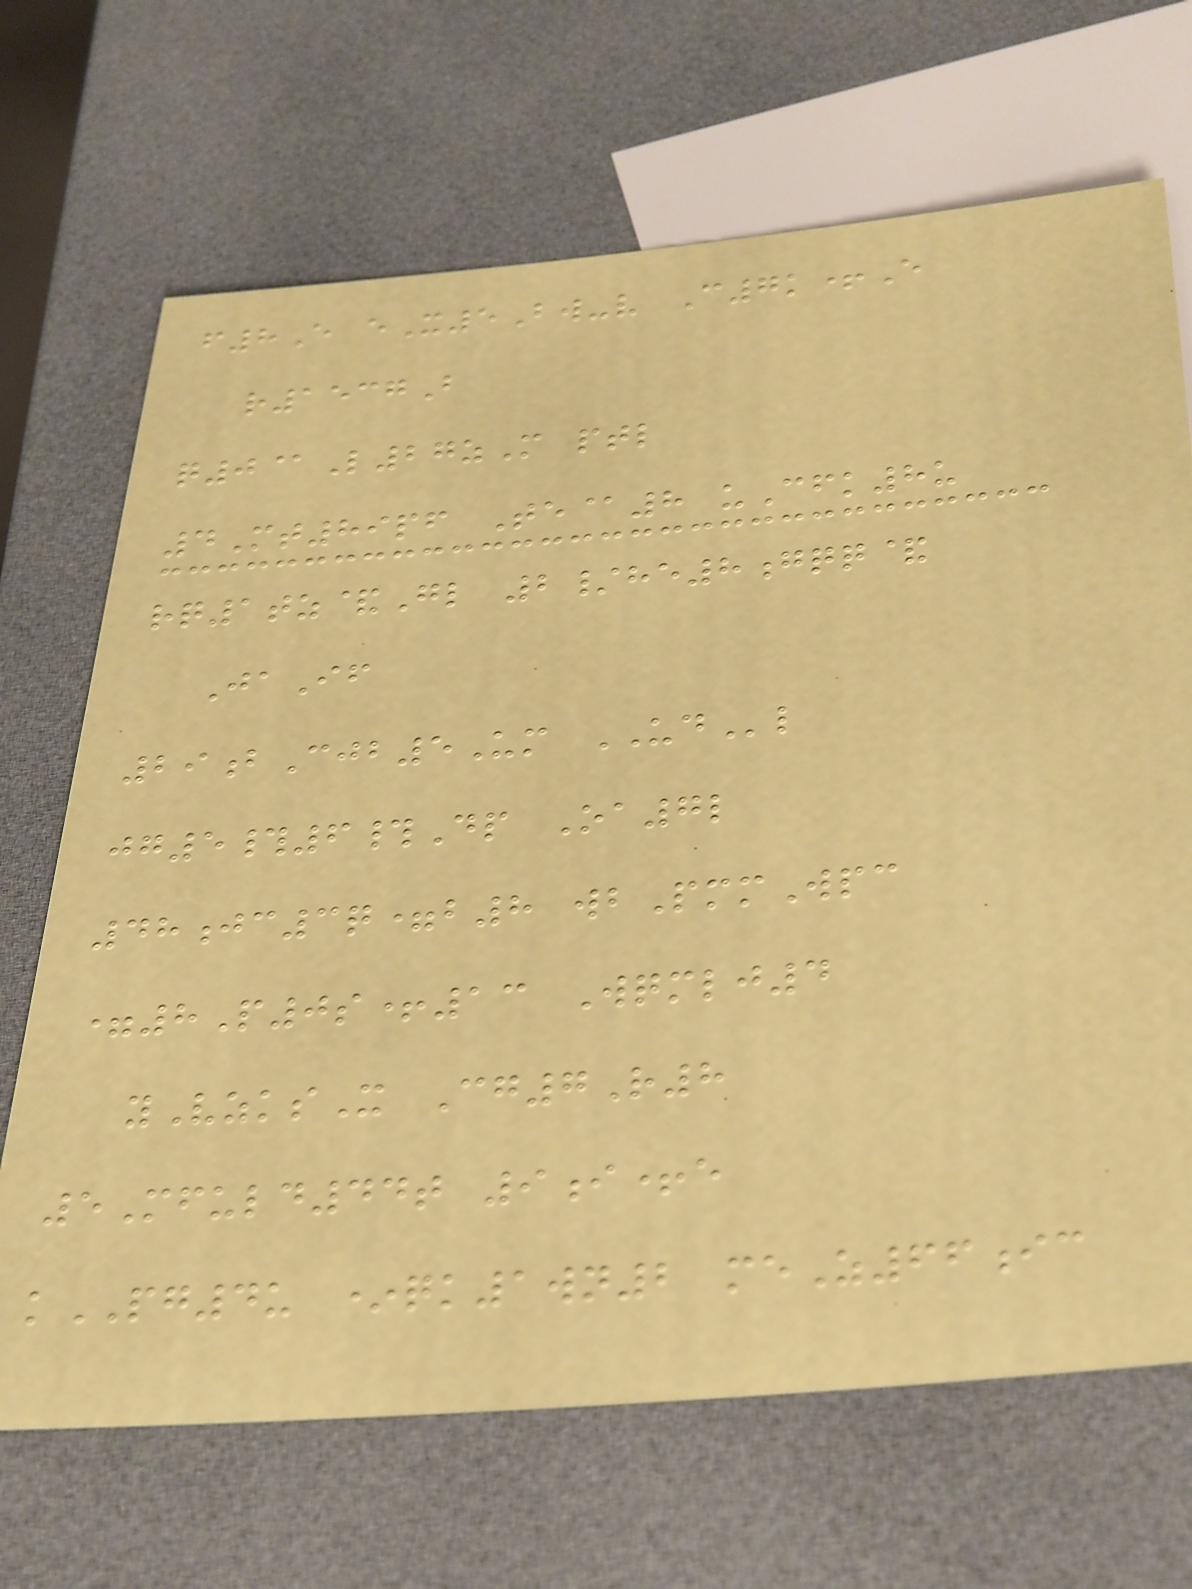f8E eX5Bw-v C7k+E
r1537B
q0@L27zM ptl
4Mt89pf Te@8 uCfk8u
rq1tz&Gl 2/he8gqq&
JaIf
29bCjb5Um UDl
jg5#6#Dp Oa7l
48jc3q=b8 wbPmmWpc
=8P0s+13 Wqmlj4
yVzksX Cg7R8
5Mfuld44t 9i+e
kPG4u *qk1wn2 meZ66ic
